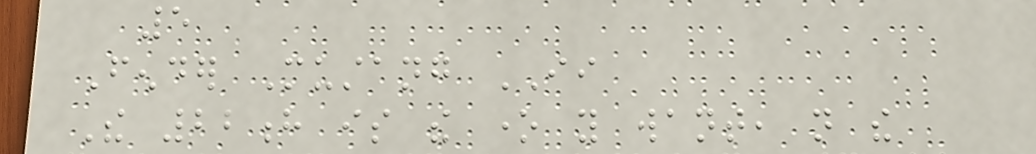5
Fender Mustang II
The 22h is the one you want, not the
